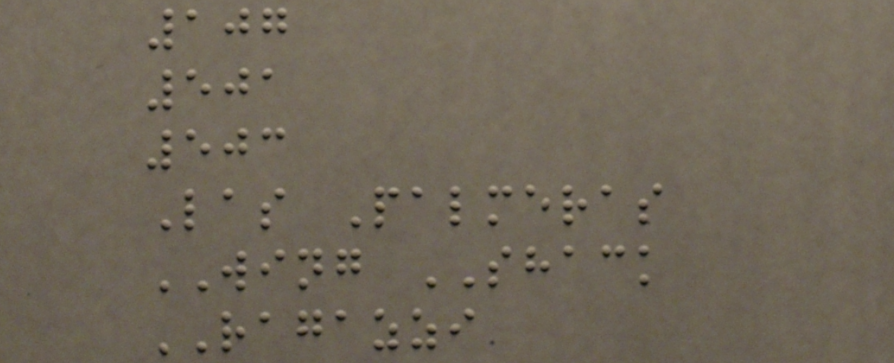107
501
503
Las Palmeras
WING SHACK
RAGAZZI
